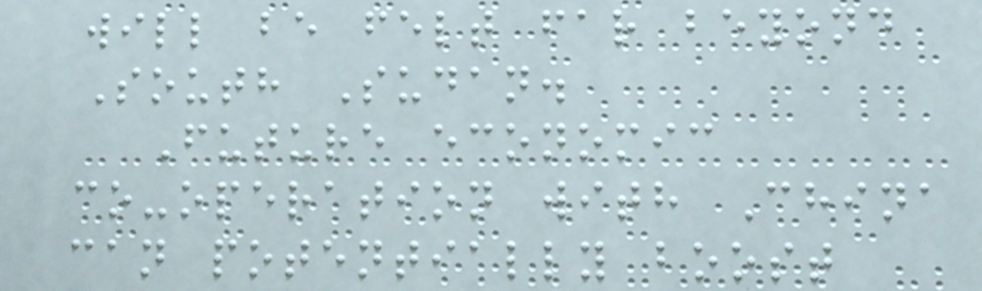will be felt far beyond
South Sudan.
Future economic
co-operation with China
can potentially boost
